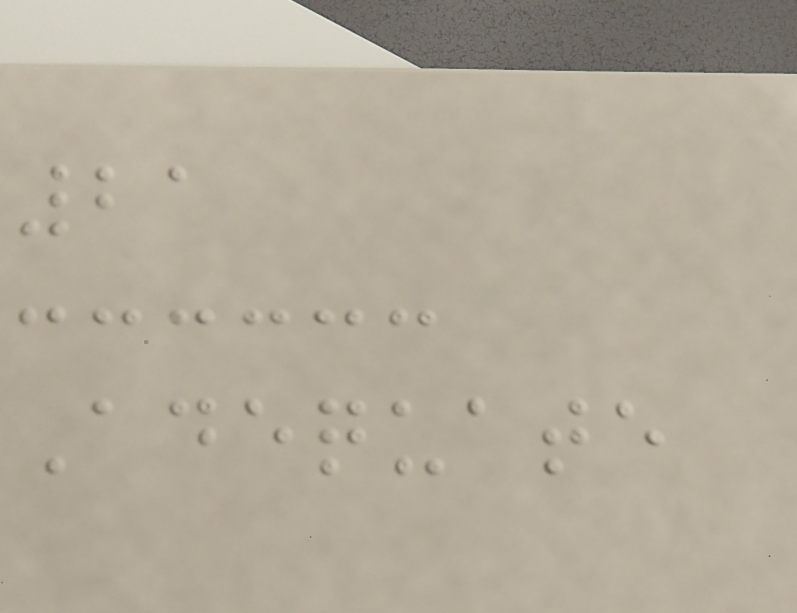21
Adequate
